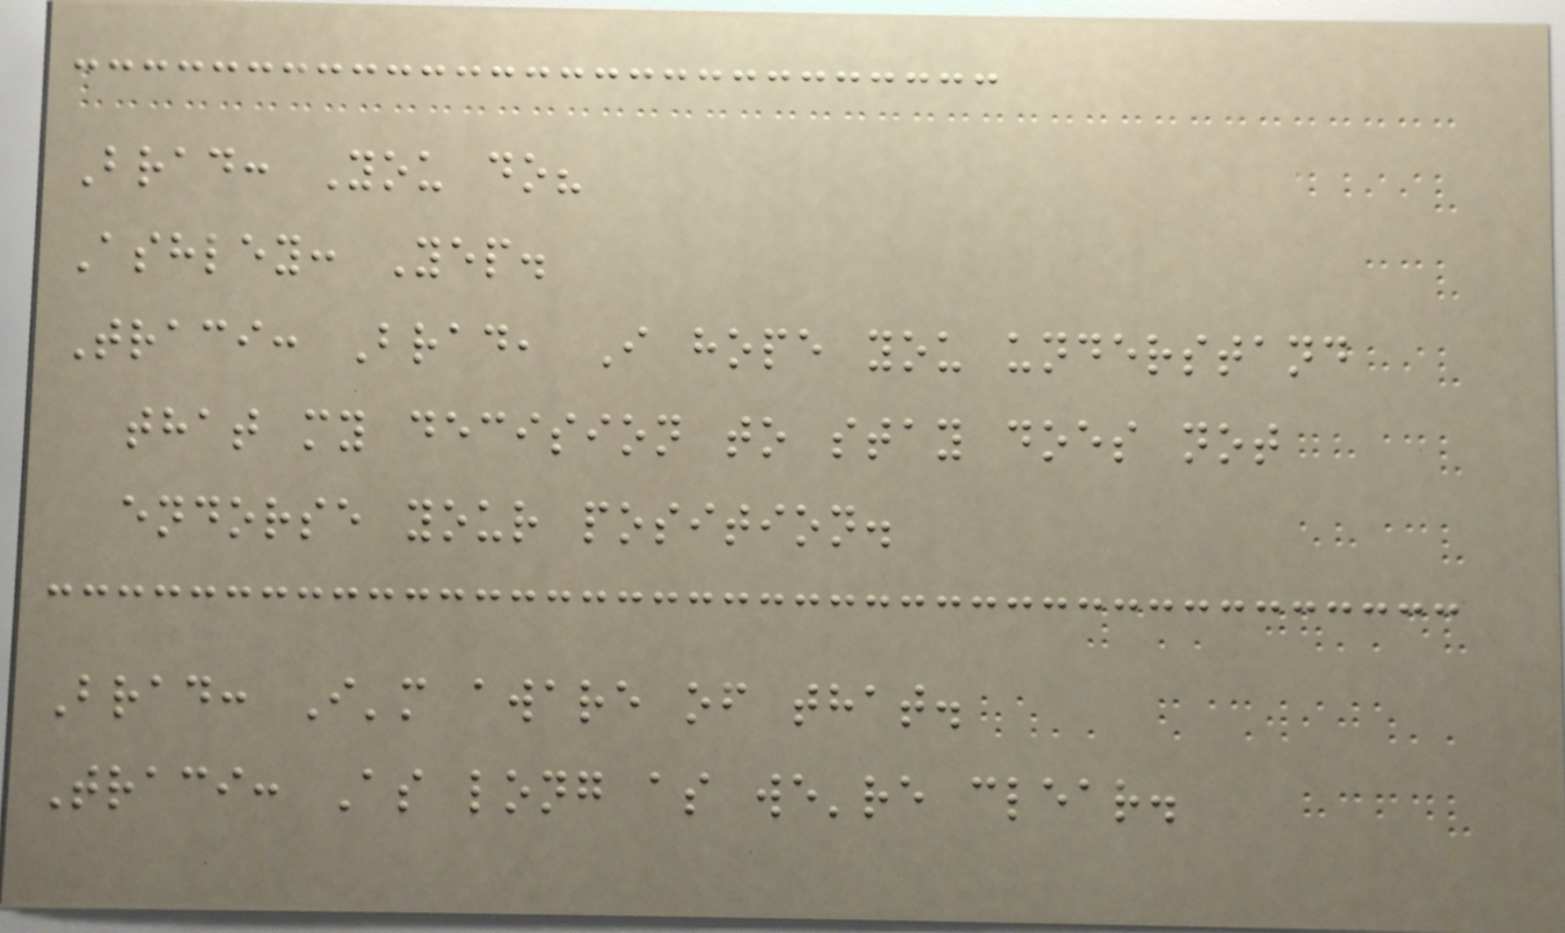Brad: You do?
Ashley: Yep.
Traci: Brad, I hope you understand
that my decision to stay does not
endorse your position.
Brad: I'm aware of that.
Traci: As long as we're clear.
